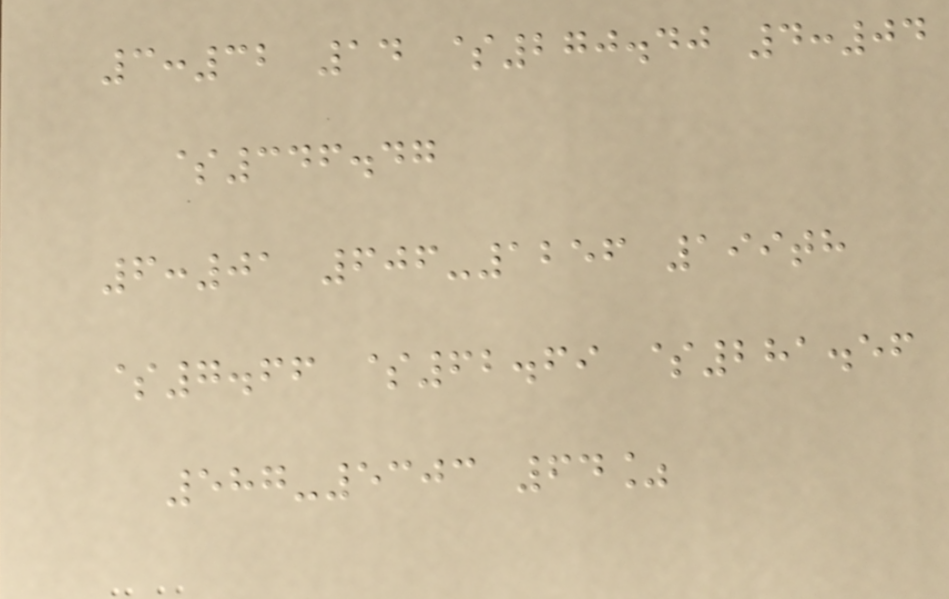3:32 14 $270.40 4:04
$346.47
6:01 606-1256 199th
$7.66 $62.69 $281.56
587-5303 64%
